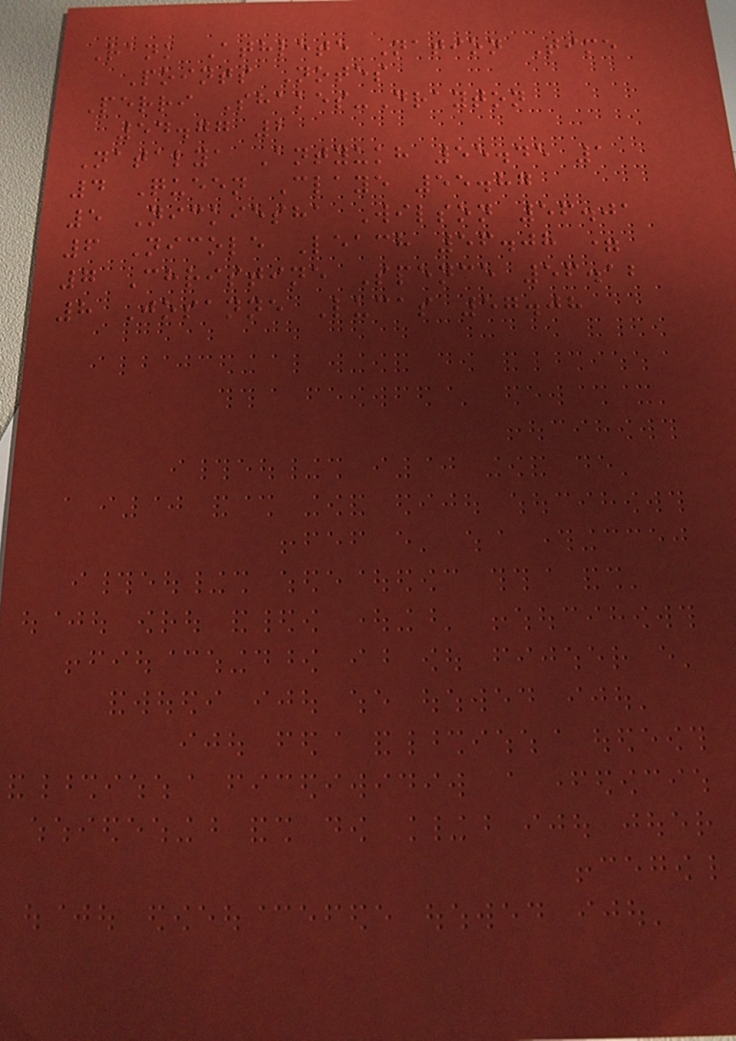Rank Athlete Nation Time
Points Notes
Perri Shakes-Drayton
54.77 2
Natalya Antyukh 55.45 1
4 Queen Claye 55.87
5 Nickiesha Wilson 56.01
6 Nicole Leach 56.08 =
7 Christine Spence 56.12
8 Josanne Lucas 57.08
